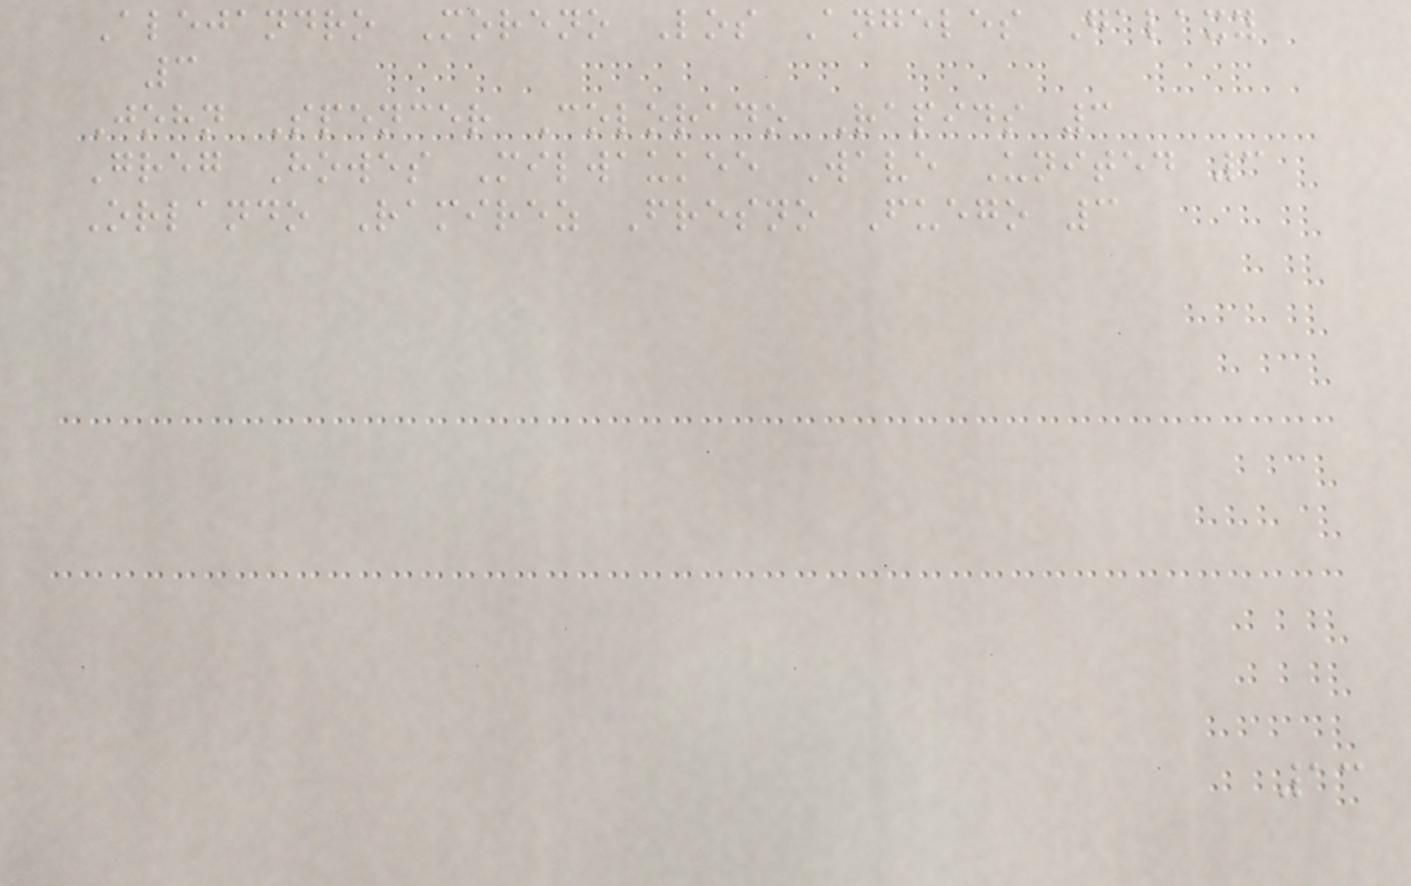Alejandro Moreno Los Angeles Galaxy
3
John Spencer Colorado Rapids 3
Greg Howes Milwaukee Wave United 3
Orlando Ramirez Fresno Fuego 3
13
